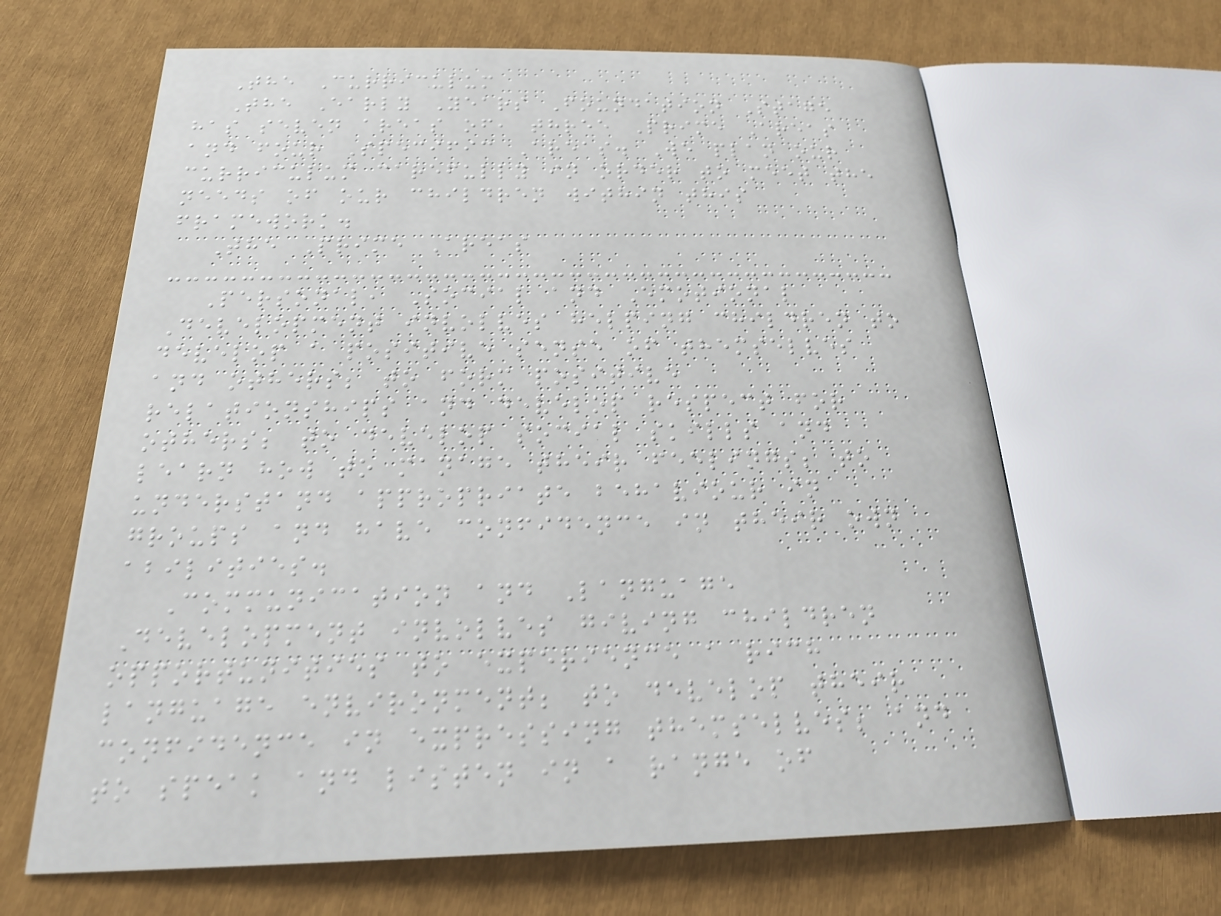The Curriculum
The Early Years Foundation Stage
has seven areas of, three Prime Areas
and four Specific Areas. We plan our
curriculum carefully in order to meet the
needs of our children within this
framework.
The Prime Areas
Personal, Social and Emotional
Development involves helping children to
develop a positive sense of themselves
and others; to form positive
relationships and develop respect for
others; to develop social skills and
learn how to manage their feelings; to
understand appropriate behaviour in
groups and have confidence in their own
abilities.
Communication and Language
Development involves giving children
opportunities to experience a rich
language environment; to develop their
confidence in expressing themselves; and
to speak and listen in a range of
